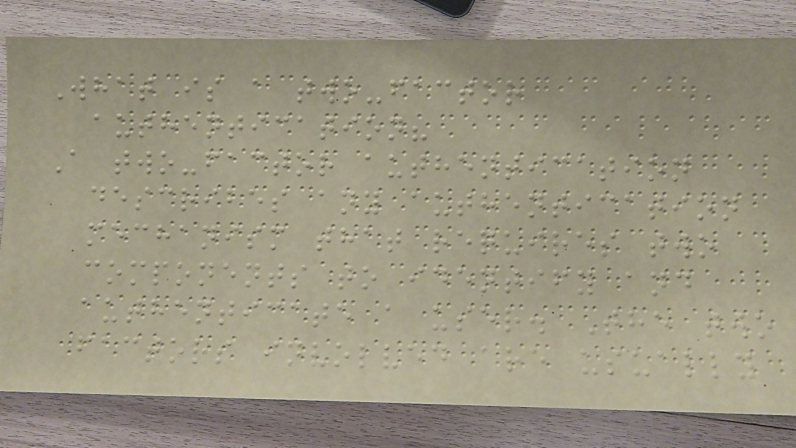What is a two-factor
authentication?
A two-factor authentication
describes any authentication
mechanism that requires two
components to identify and
authenticate a user. The two
factors involved are usually
